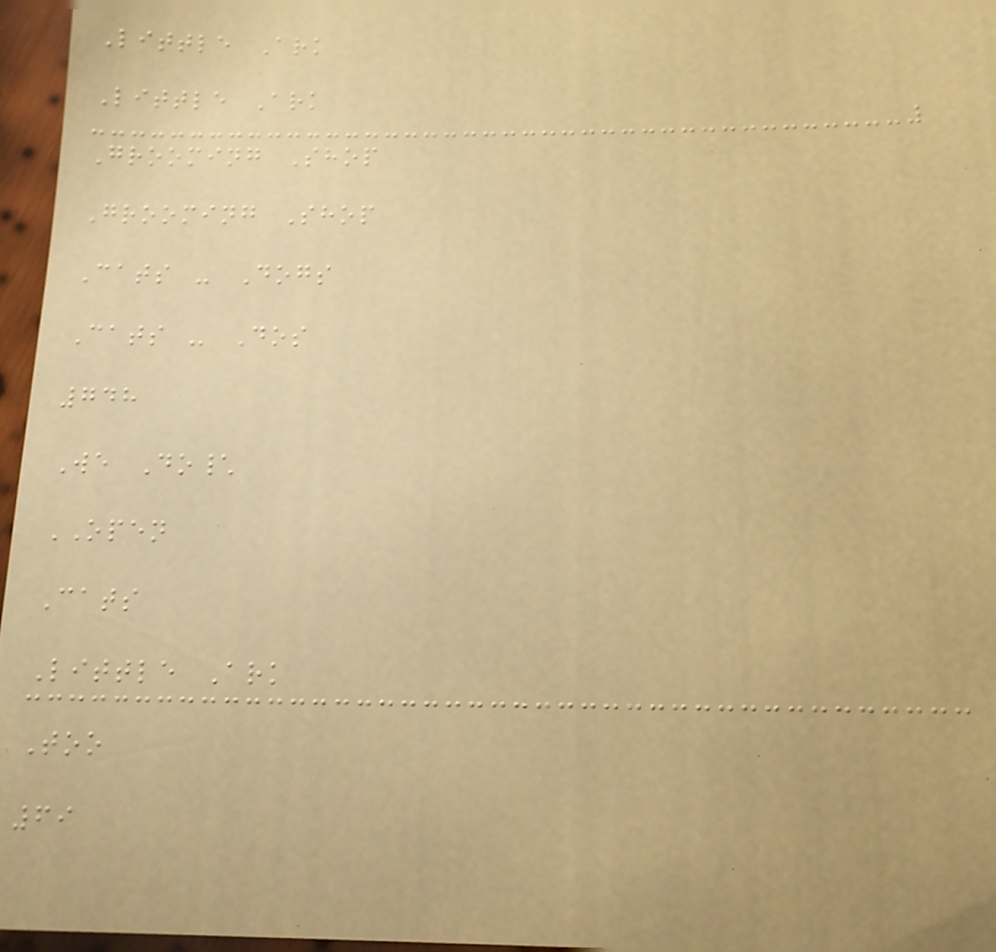Little Ark
Little Ark
Grooming Shop
Grooming Shop
Cats - Dogs
Cats - Dos
748
We Do\
OPEN
Cats
Little Ark
Too
69
